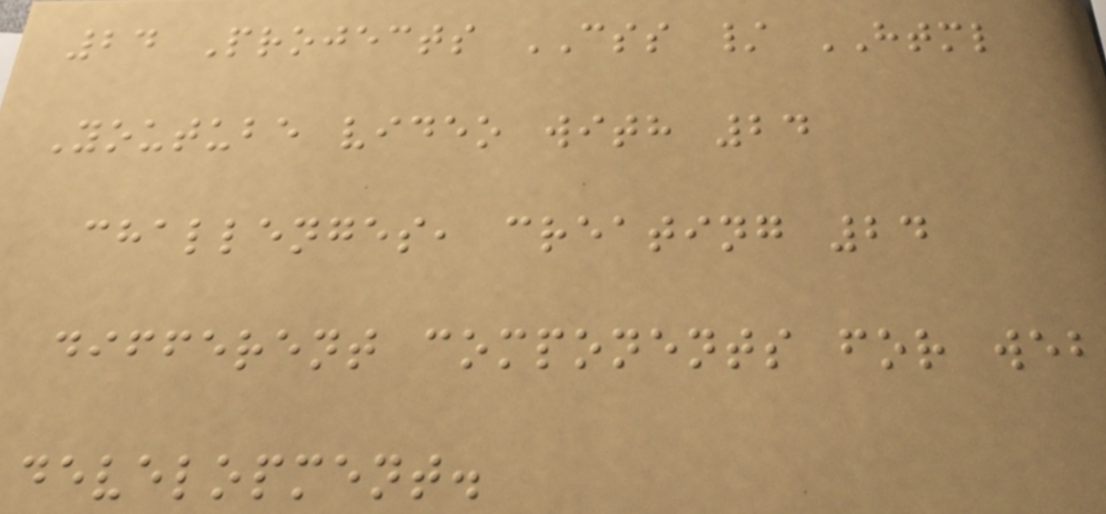24 Projects CSS / HTML
Youtube video with 24
challenges, creating 24
different components for web
development.
